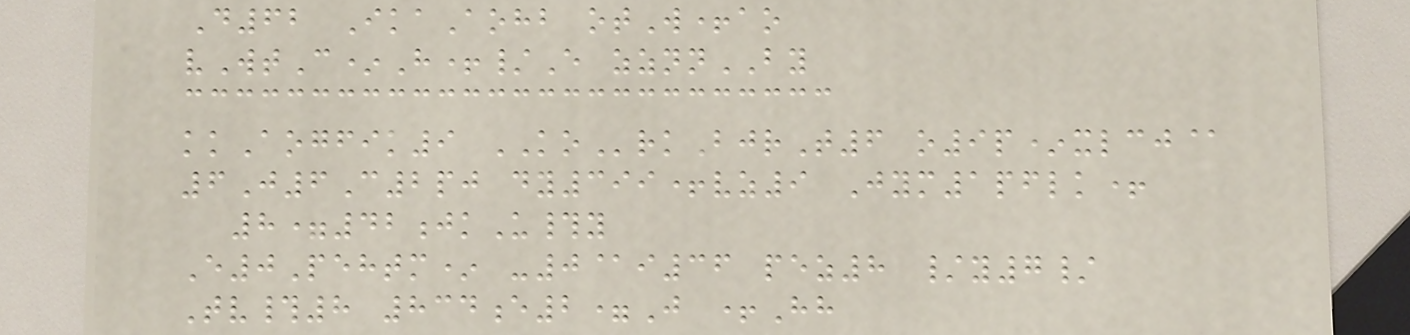D62 IkaAohb otW+ao
vWtC*H+/E zznnBY
kkAogfik9 KOrkBjrT6 o9p*xlcj@
6J6C2pj dy399+vz9 Jym1pflk+
8=42jkU#y
E0Pehtm* -0@i36 pez8 /y7/
Tv#8 834e2=J +Hh
